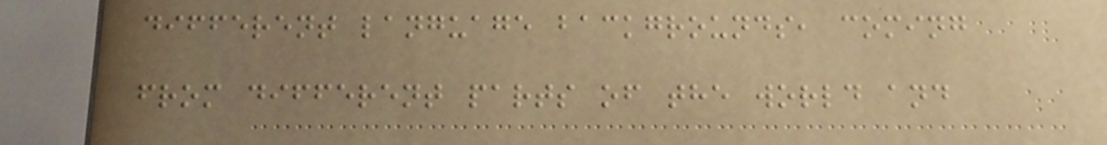different language backgrounds, coming
from different parts of the world and
